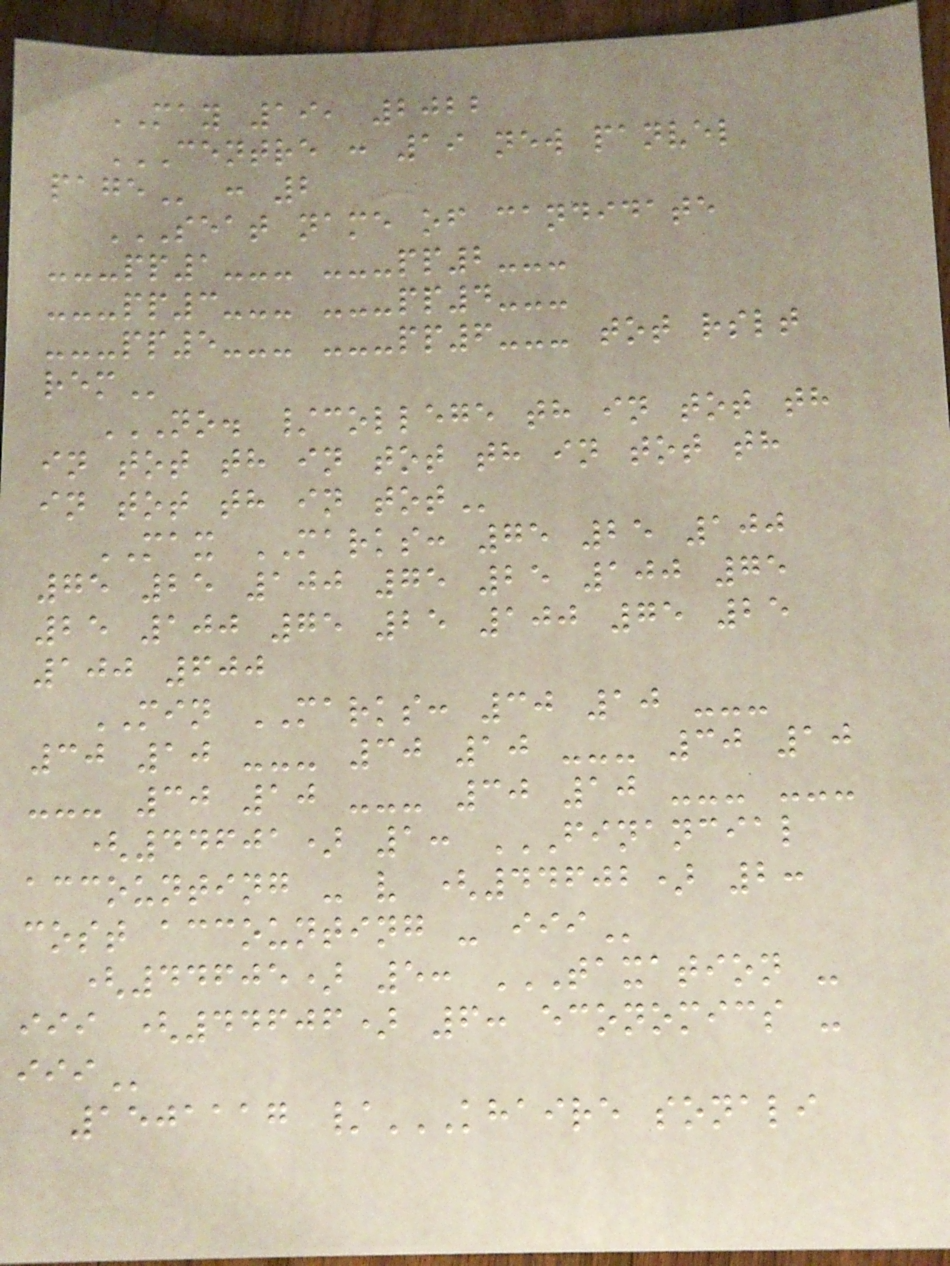MAY 19, 2022
CENTRE : 19 NEW PANVEL
PAGE : 2
SEAT NAME OF CANDIDATE
---PP1--- ---PP2---
---PP3--- ---PP4---
---PP5--- ---PP6--- TOT RSLT
REM
NO. /COLLEGE TH IN TOT TH
IN TOT TH IN TOT TH IN TOT TH
IN TOT TH IN TOT
MAX MARKS: 75 25 100
75 25 100 75 25 100 75
25 100 75 25 100 75 25
100 600
MIN MARKS: 30 10 ---
30 10 --- 30 10 --- 30 10
--- 30 10 --- 30 10 --- ---
(44601) 1: FINANCIAL
ACCOUNTING - V (44602) 2:
COST ACCOUNTING - III
(44605) 5: TAXATION -
III (44606) 6: ECONOMICS -
III
1501117 /KHAIRE SONALI
